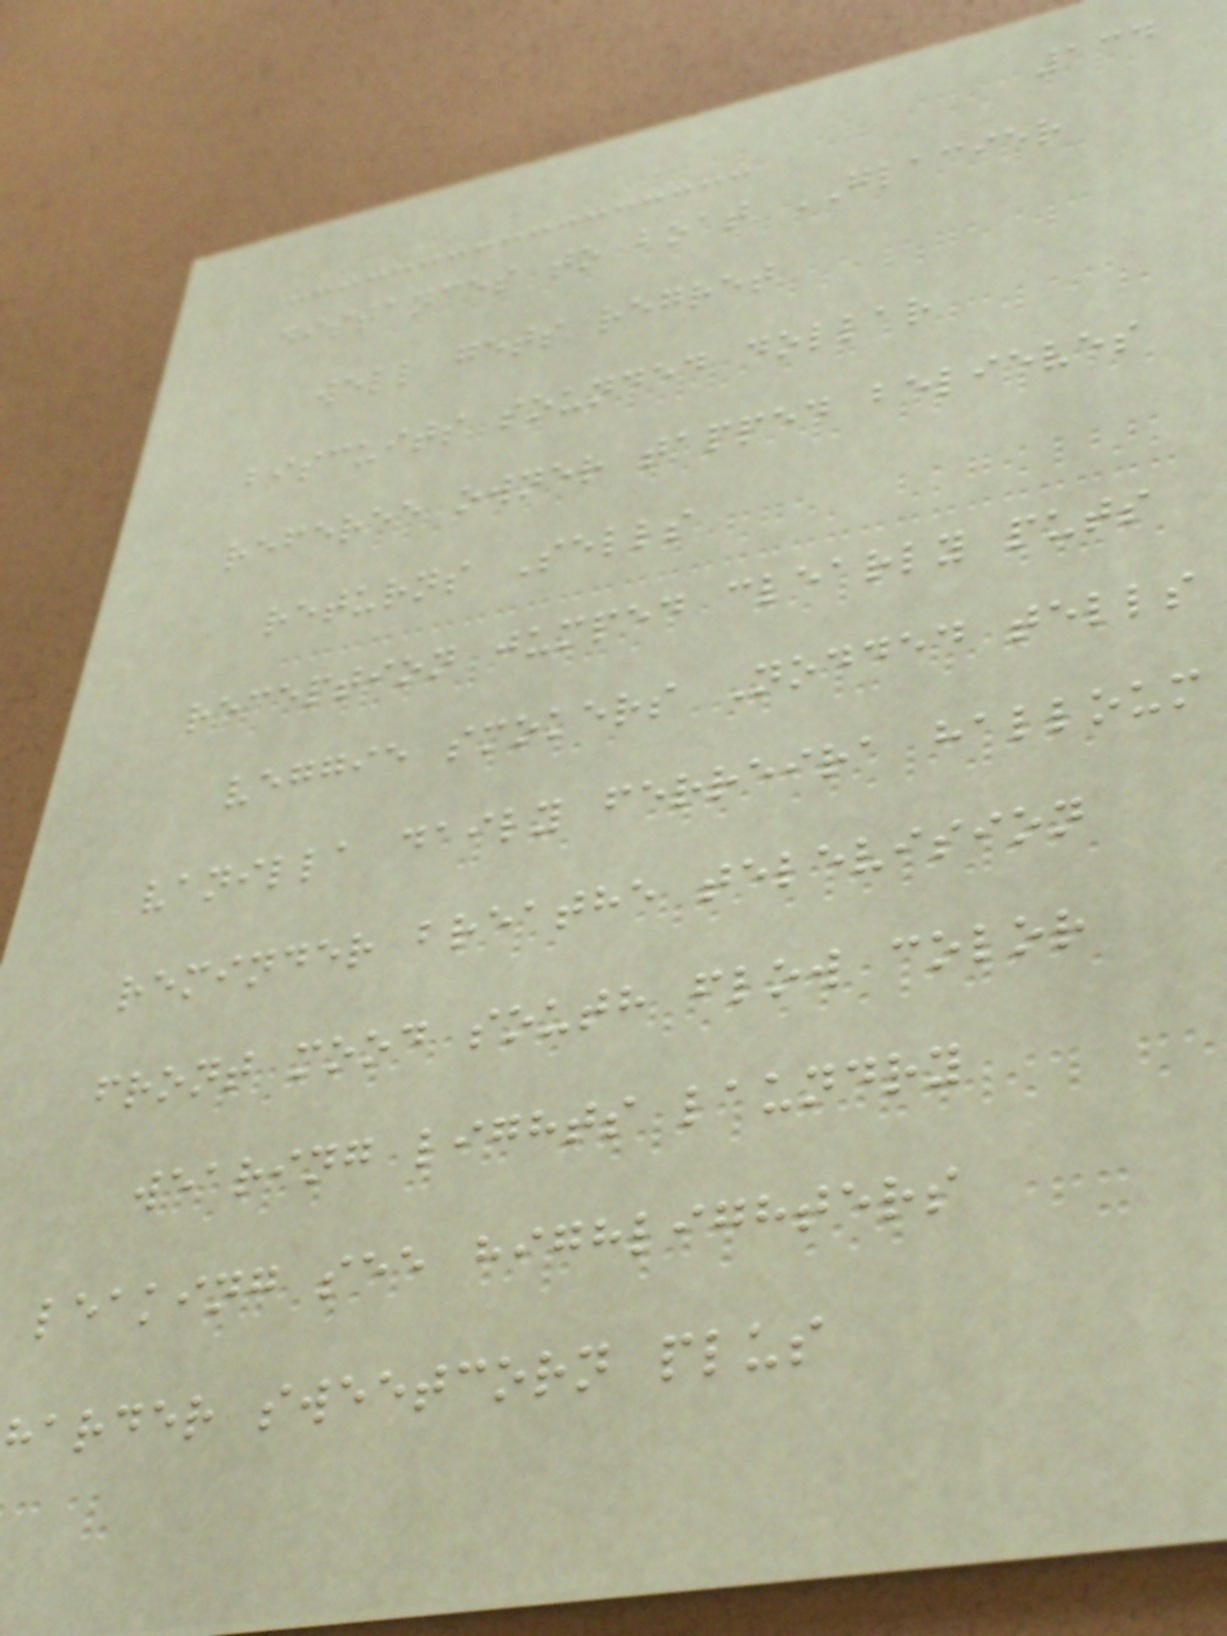134
distances to boat GLACIER
well gets regret
biscuits sounded dollar
referee owner tapped believes
returns Sells
reception jumped clearly puts
veggie smokers Nodded tells
vanilla daily ferreira halloum
reminder breathe television
front mood south flow color
wearing lights laundry
leaking see highlighters
harder sweetcorn plus
